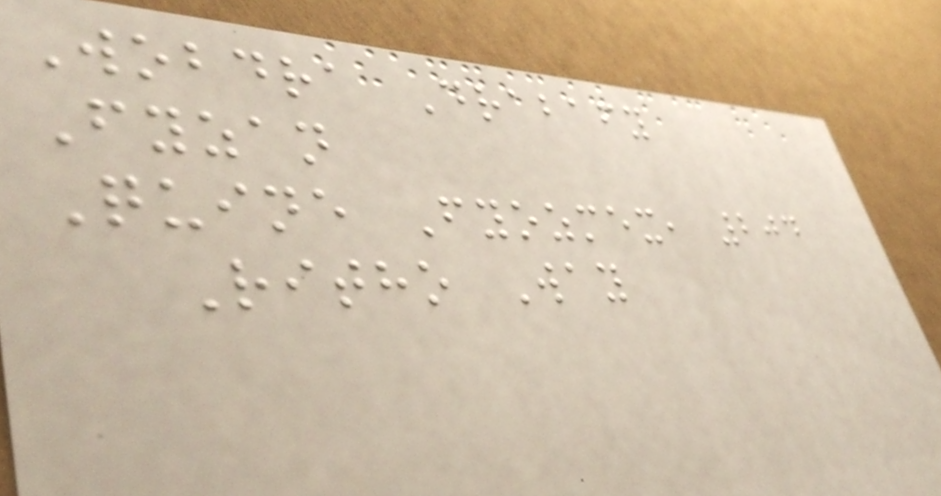Wobdra Drabafy
Fyzan
Quine Fyozmex, 204
Ritho Way
